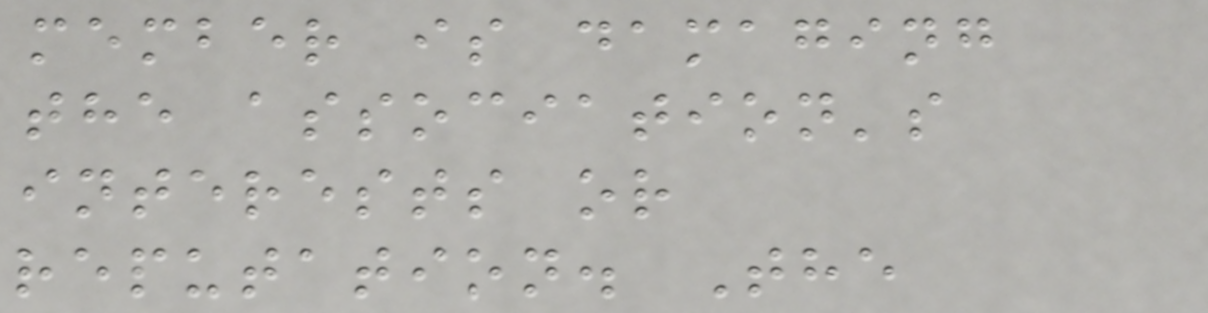member is damaging
the association's
interests or
reputation. The
